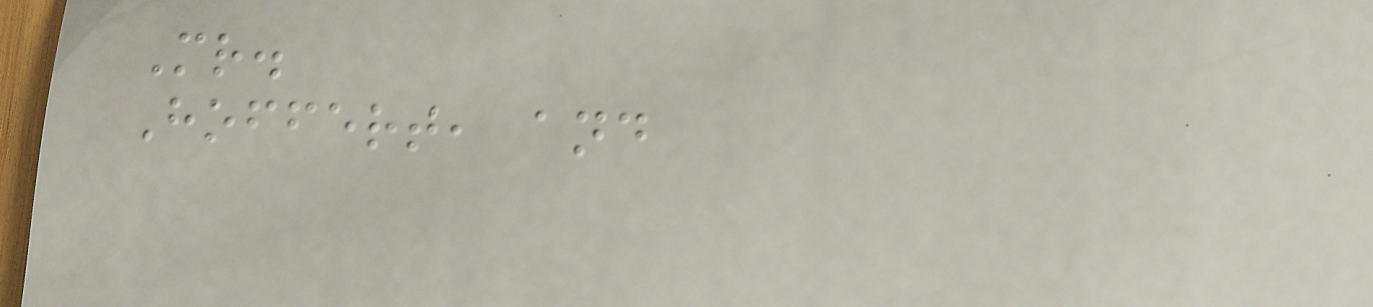Mr.
Hoffert, and
